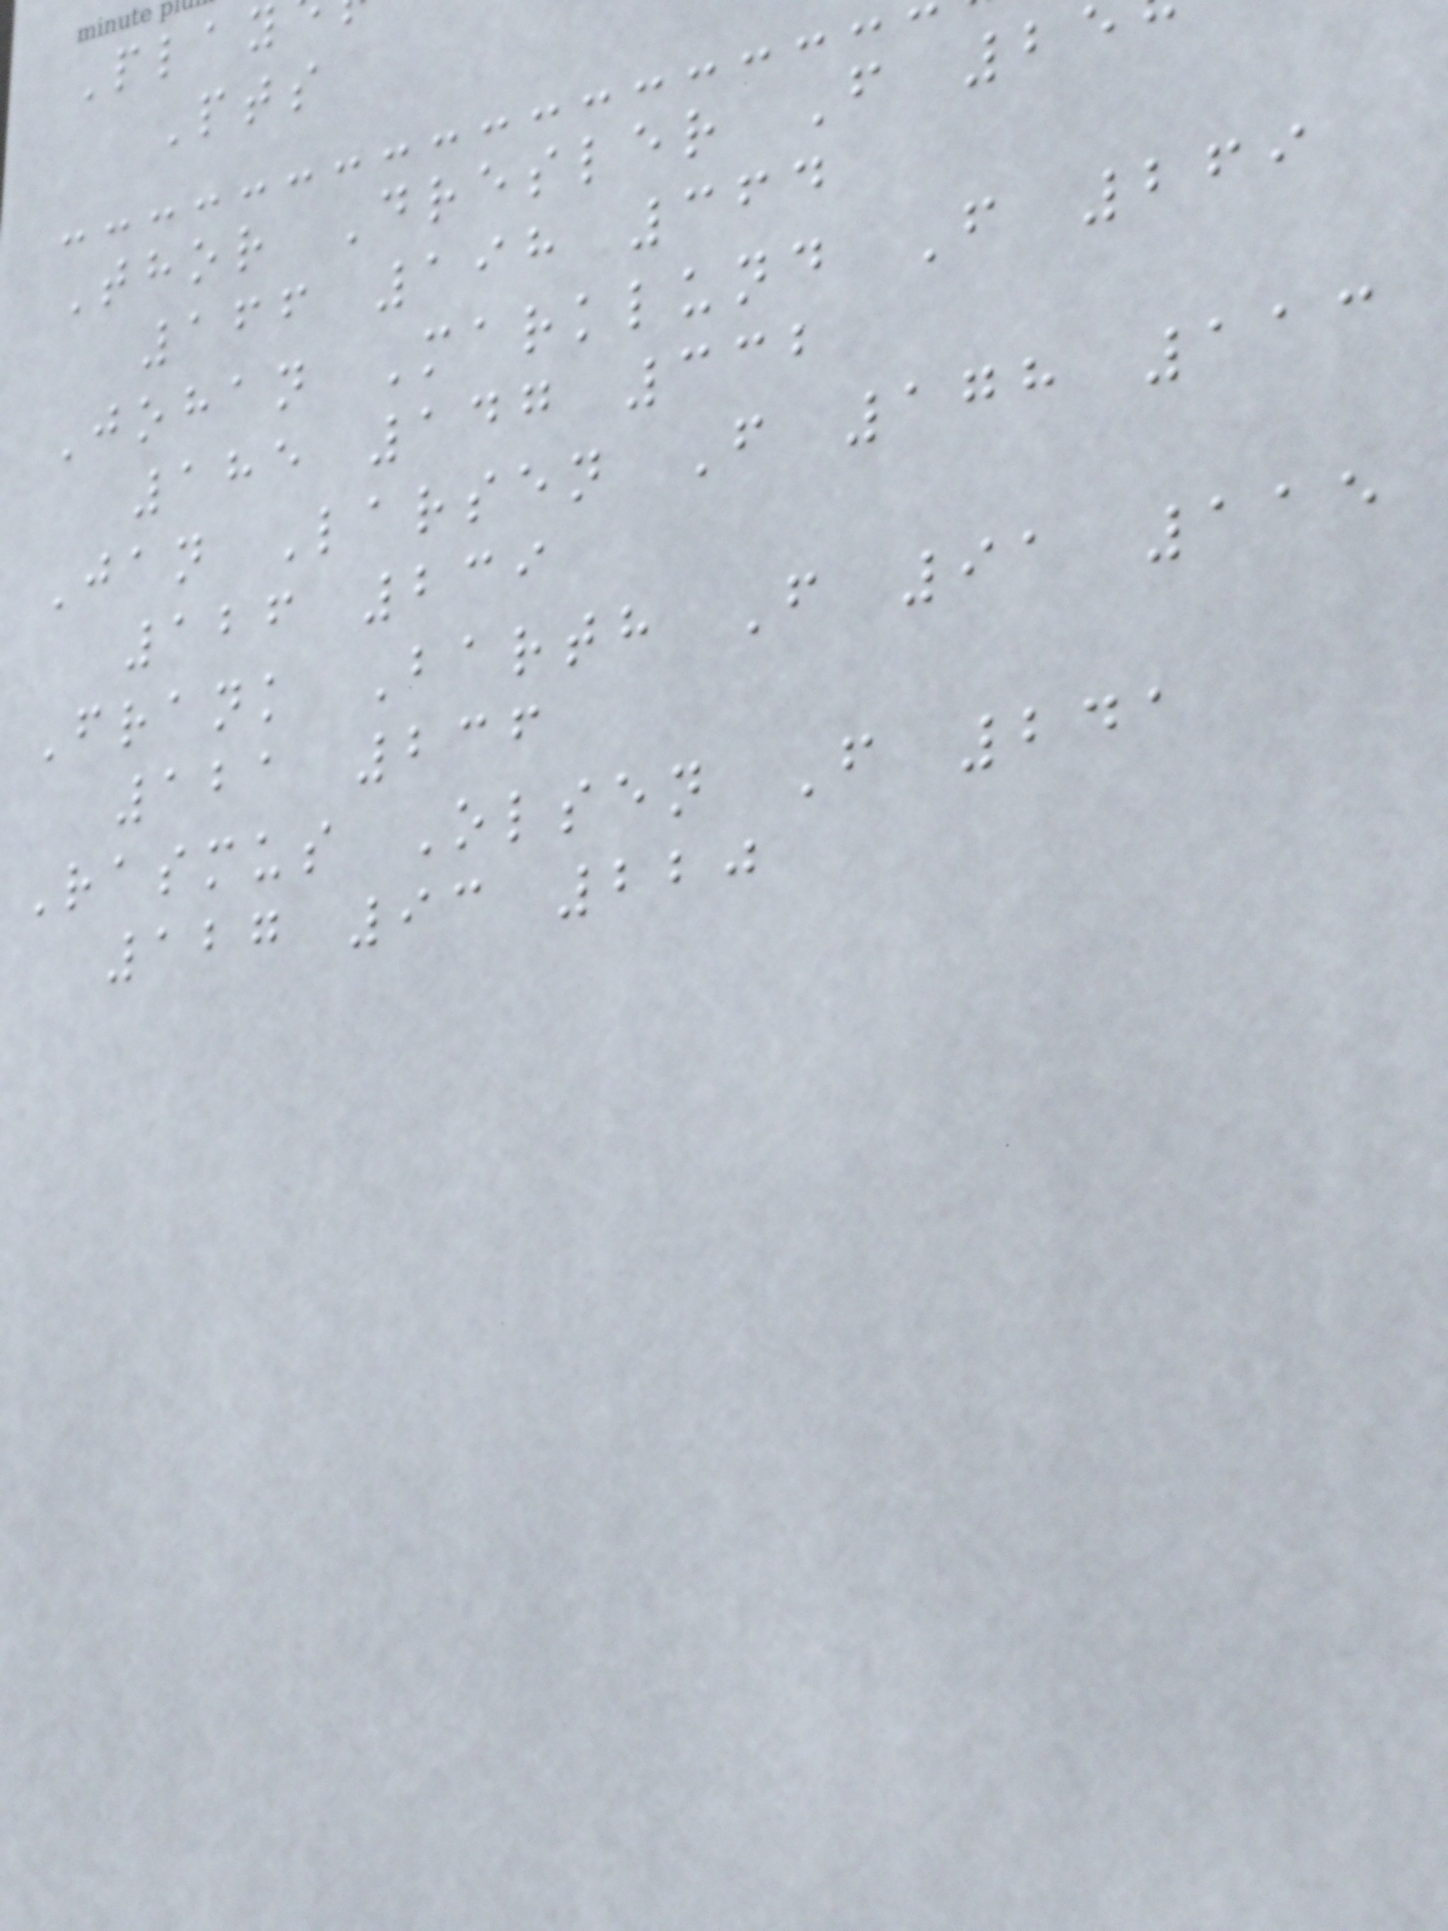Pts
Thor Dresler F 2
166 198 364
Johan Marklund F 269
185 147 332
Jan Larsen F 178 113
126 239
Frank Barth F 91 115
121 236
Rasmus Olsen F 241
127 93 220
